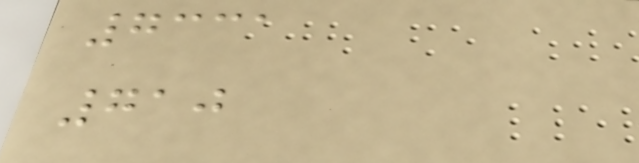7331
710
